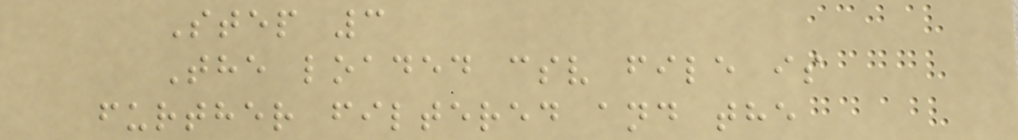Step 3
The loaded csv file is
further filtered and the
